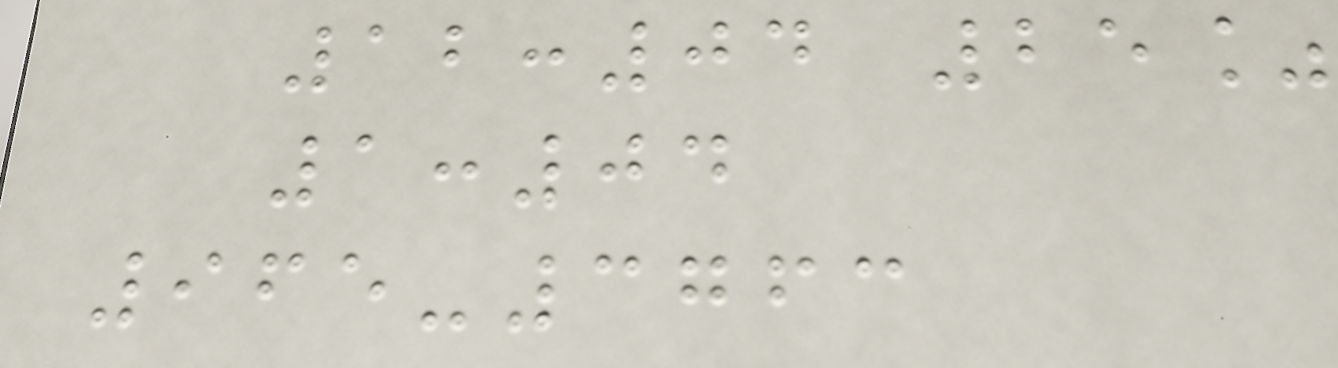12:04 25%
1:04
965-3763
